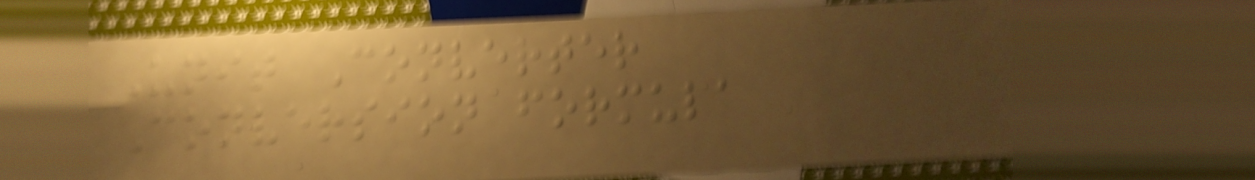Unit Converter
Conversion formula
